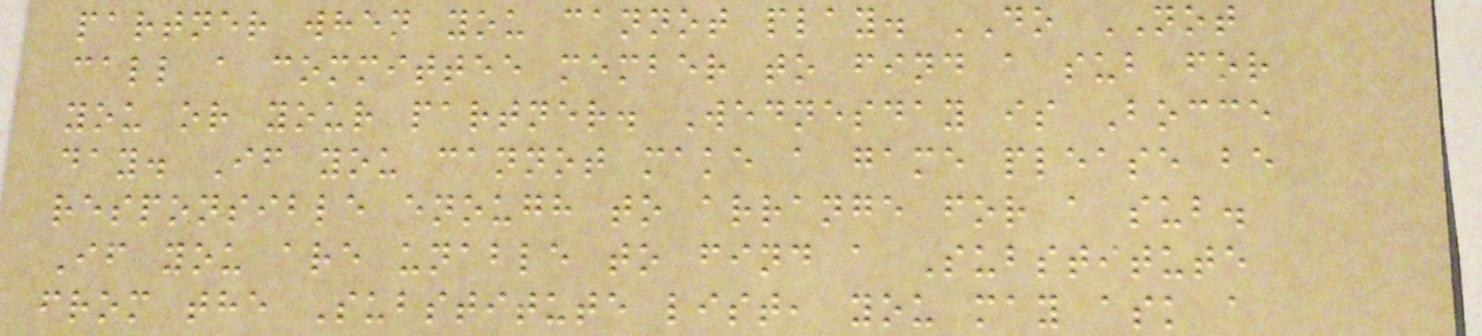partner when you cannot play. DO NOT
call a committee member to find a sub for
you or your partner. Wednesday is Bocce
day. If you cannot make a game please be
responsible enough to arrange for a sub.
If you are unable to find a Substitute
from the Substitute list, you may ask a
